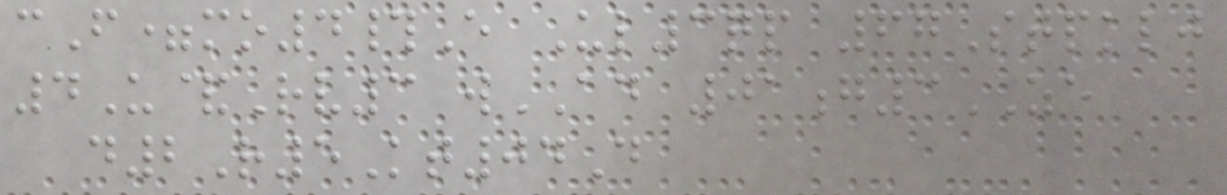cF=mo4#E Ul3qp 67Stpklj
4U&Rv3 wAD 01g3ZE
d2R5Kt04D
